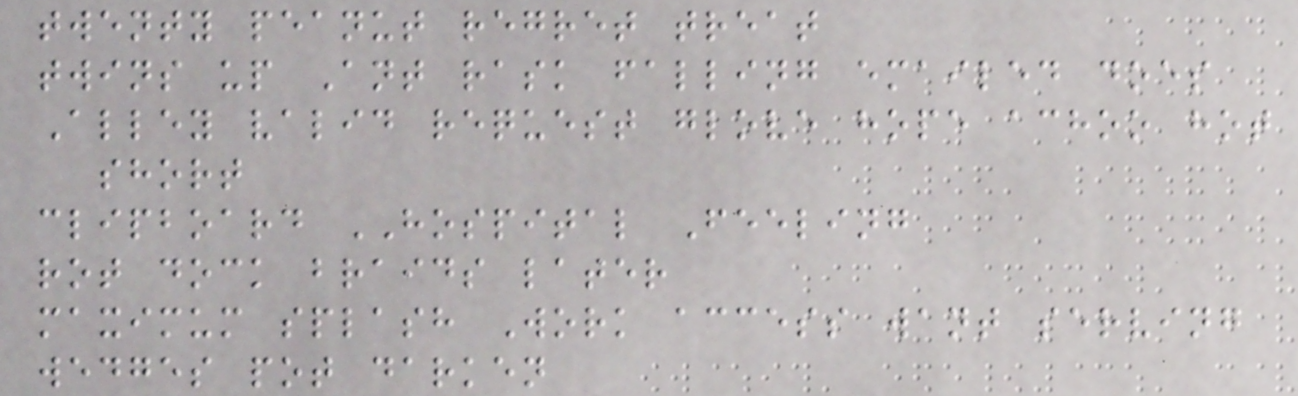twenty peanut regret treat
twins up Ant rask falling emailed does
Alley valid request glove hope achoo hot
short
clipboard HOSPITAL Feeling
rot dock braids later
maximum splash Work access want serving
wedges pot darken
